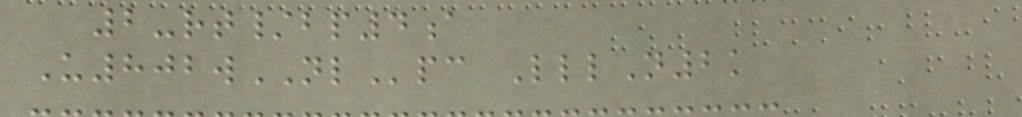2-rt/bp4a
U802wNLpc LllN2k
